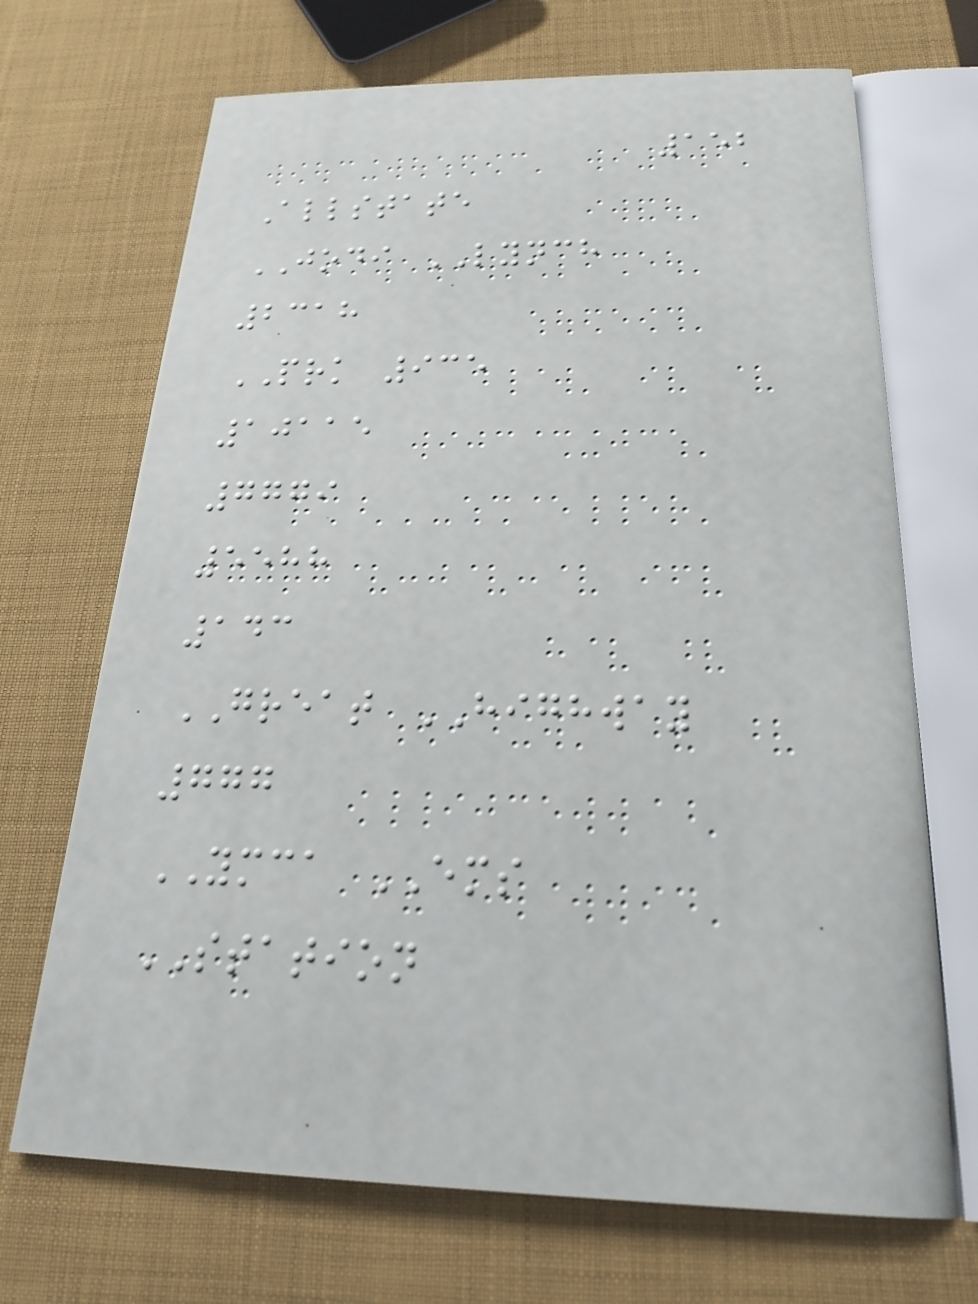152
Allstate
JODI LYNCH
2318
PRK 935
10115
7779
5588
143
GREAT HIGHWAY
777
YMCA EMS
STATION
